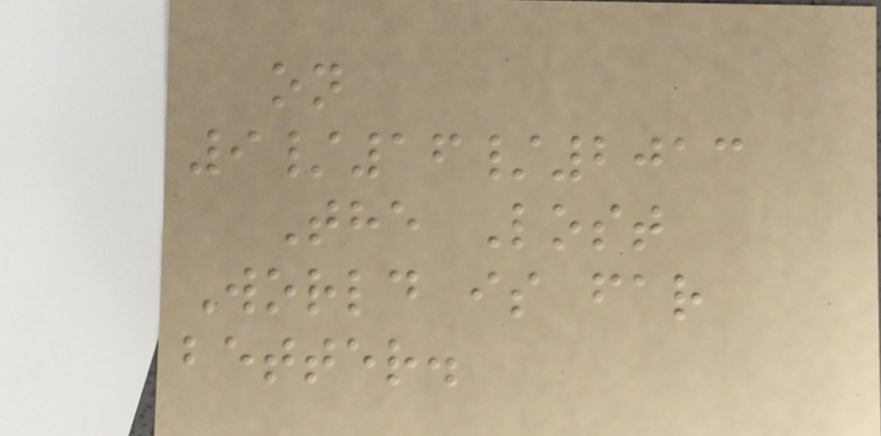on
9/16/2013
The Lost
World is far
better.
